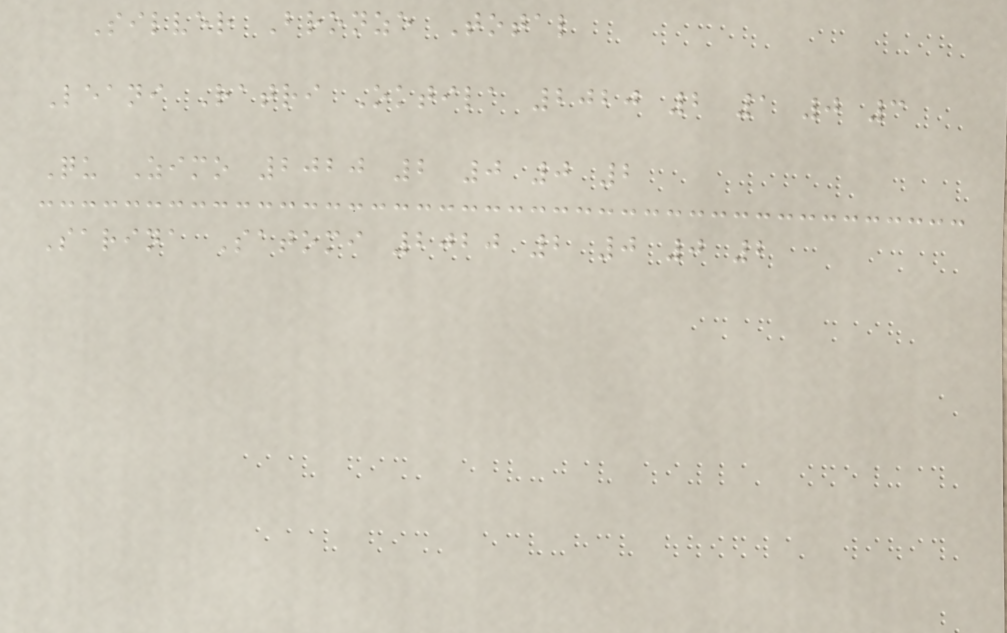Silver Bronze Total
Leani Ratri Oktila 2020 2 1 0 3
Qu Zimo 2020 2 0 0 2
Sarina Satomi 2020 2 0 0 2
